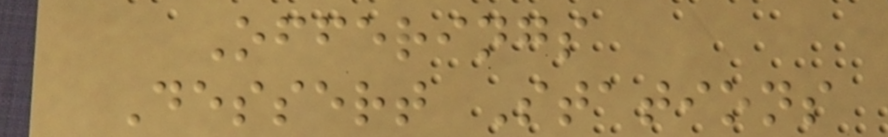Offerings
Dessert Stations
